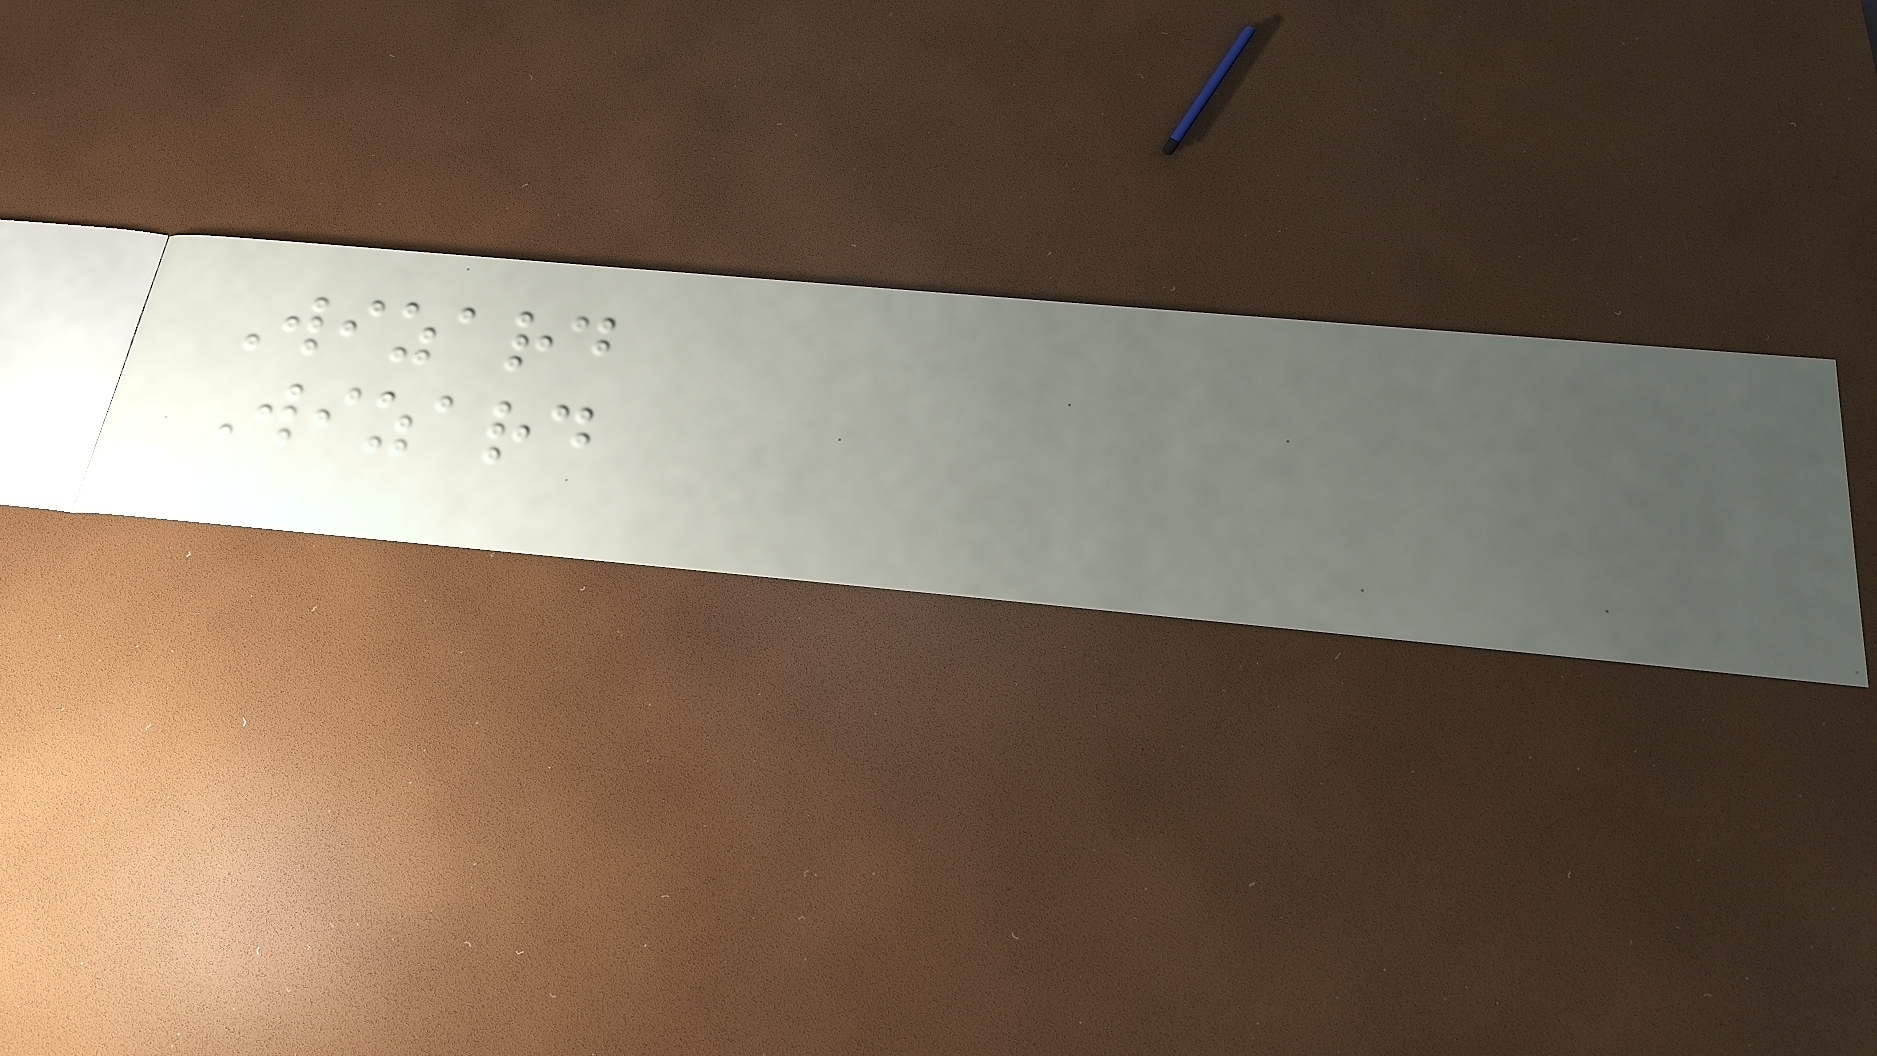Wizard
Wizard
